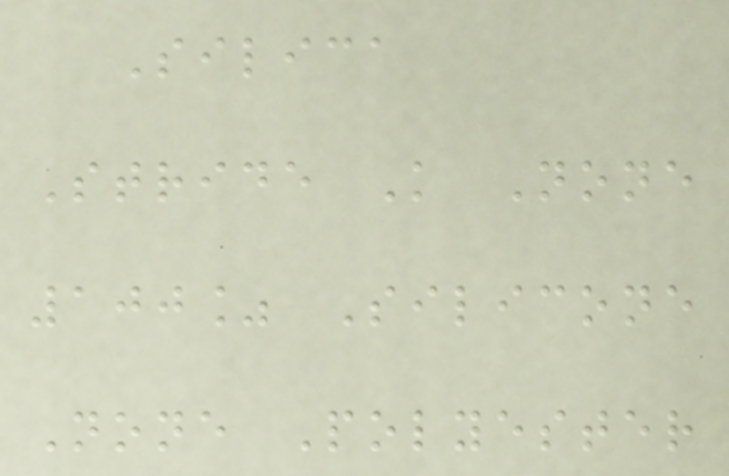Silica
Stride K None
100% Silicone
None Polyester
